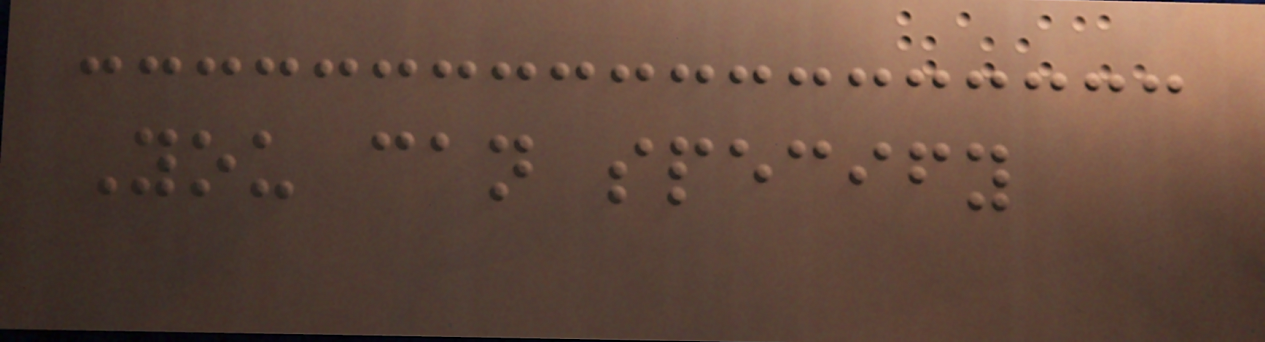You can specify
